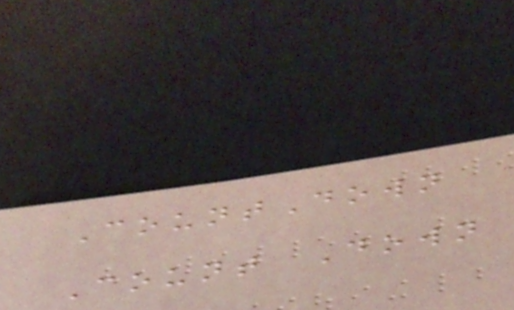CountDown
Count Down
